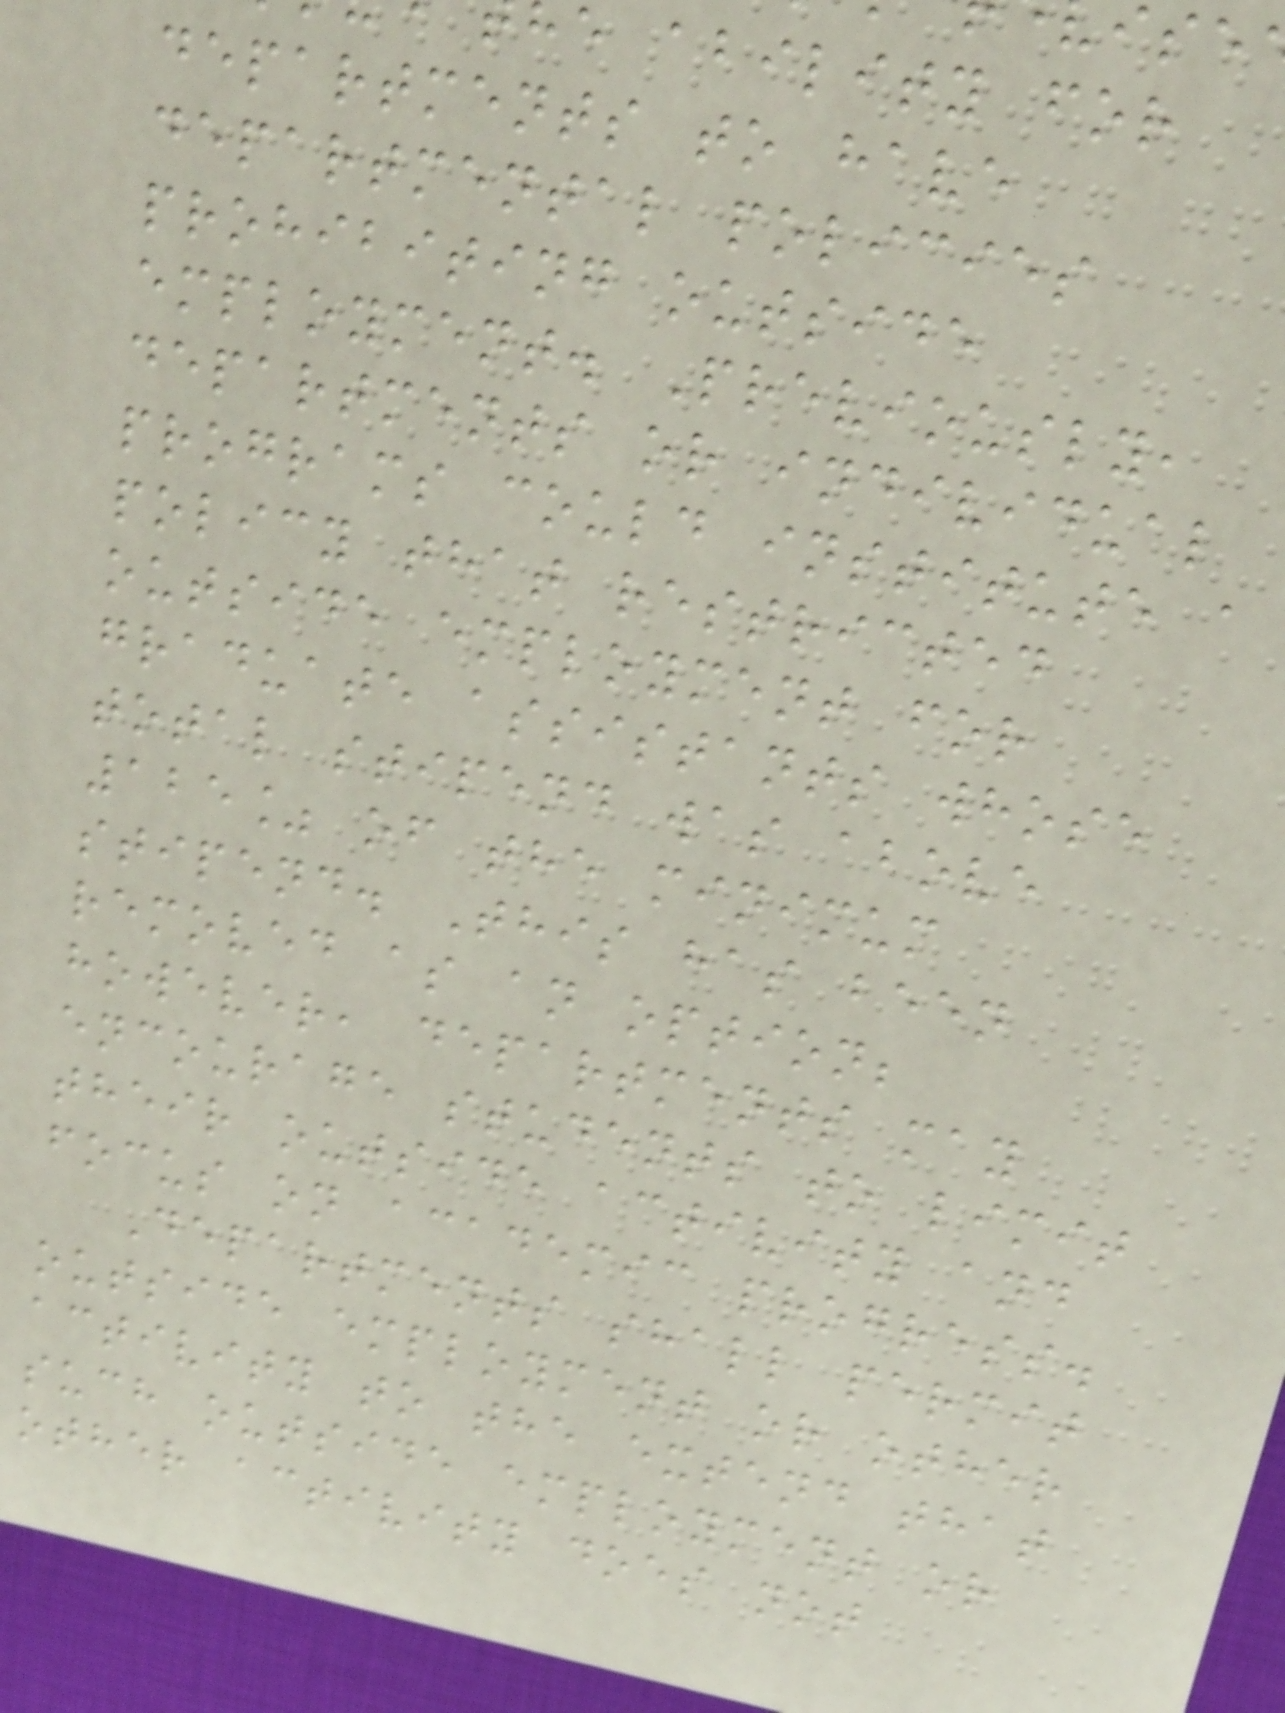e ability for
departments to have
departmental policies
prohibiting outside
employment. Previously,
departments or individual
programs could institute a
policy that restricted
outside employment for
graduate assistants whose
total stipend was above
125% of the minimum
stipend. This has been
removed as an option;
however, departments may
encourage students to limit
their outside activity and
focus on academic progress.
Departments shall permit
outside employment or other
activity to the extend that
such outside employment or
other activity does not
